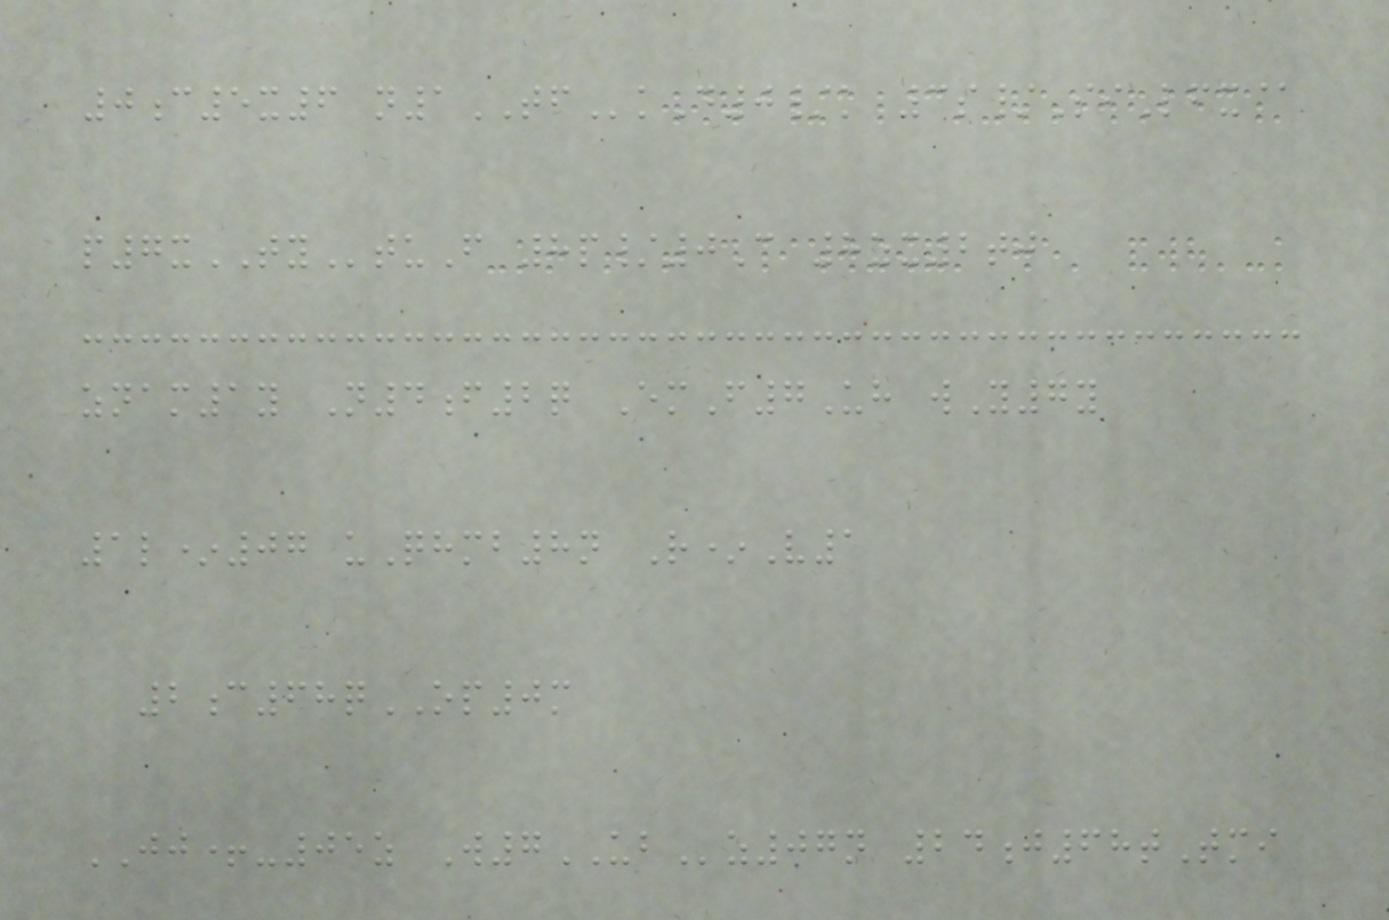0c5x6 n1TFkD0/k 3s/SiLfx@
p7xTYtuF 8p/0C 8zx2tj
znam1y N4f2q EmF7Uh wY7y
1l*07 uQhmb8n R*V1
2c68qOP0m
JJ+-05z W7UBz07n 24j68tTmi
